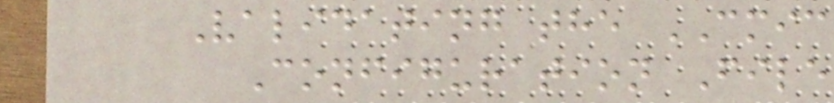Validating the CMIC
Configuration File
